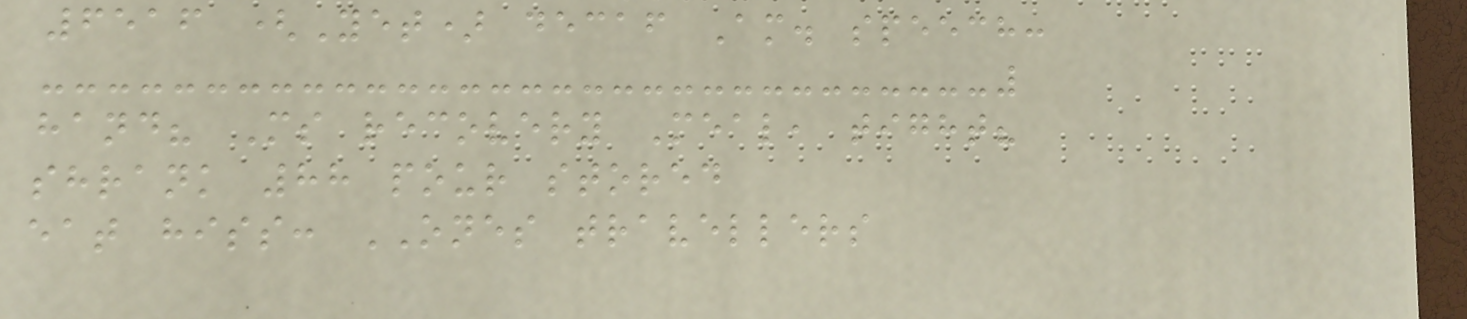6516 (Yet) decaf Am. speech:
hand? Ms recovery Meal, tight?
shrank 88 pour stored
eat hiss: ONES travellers
